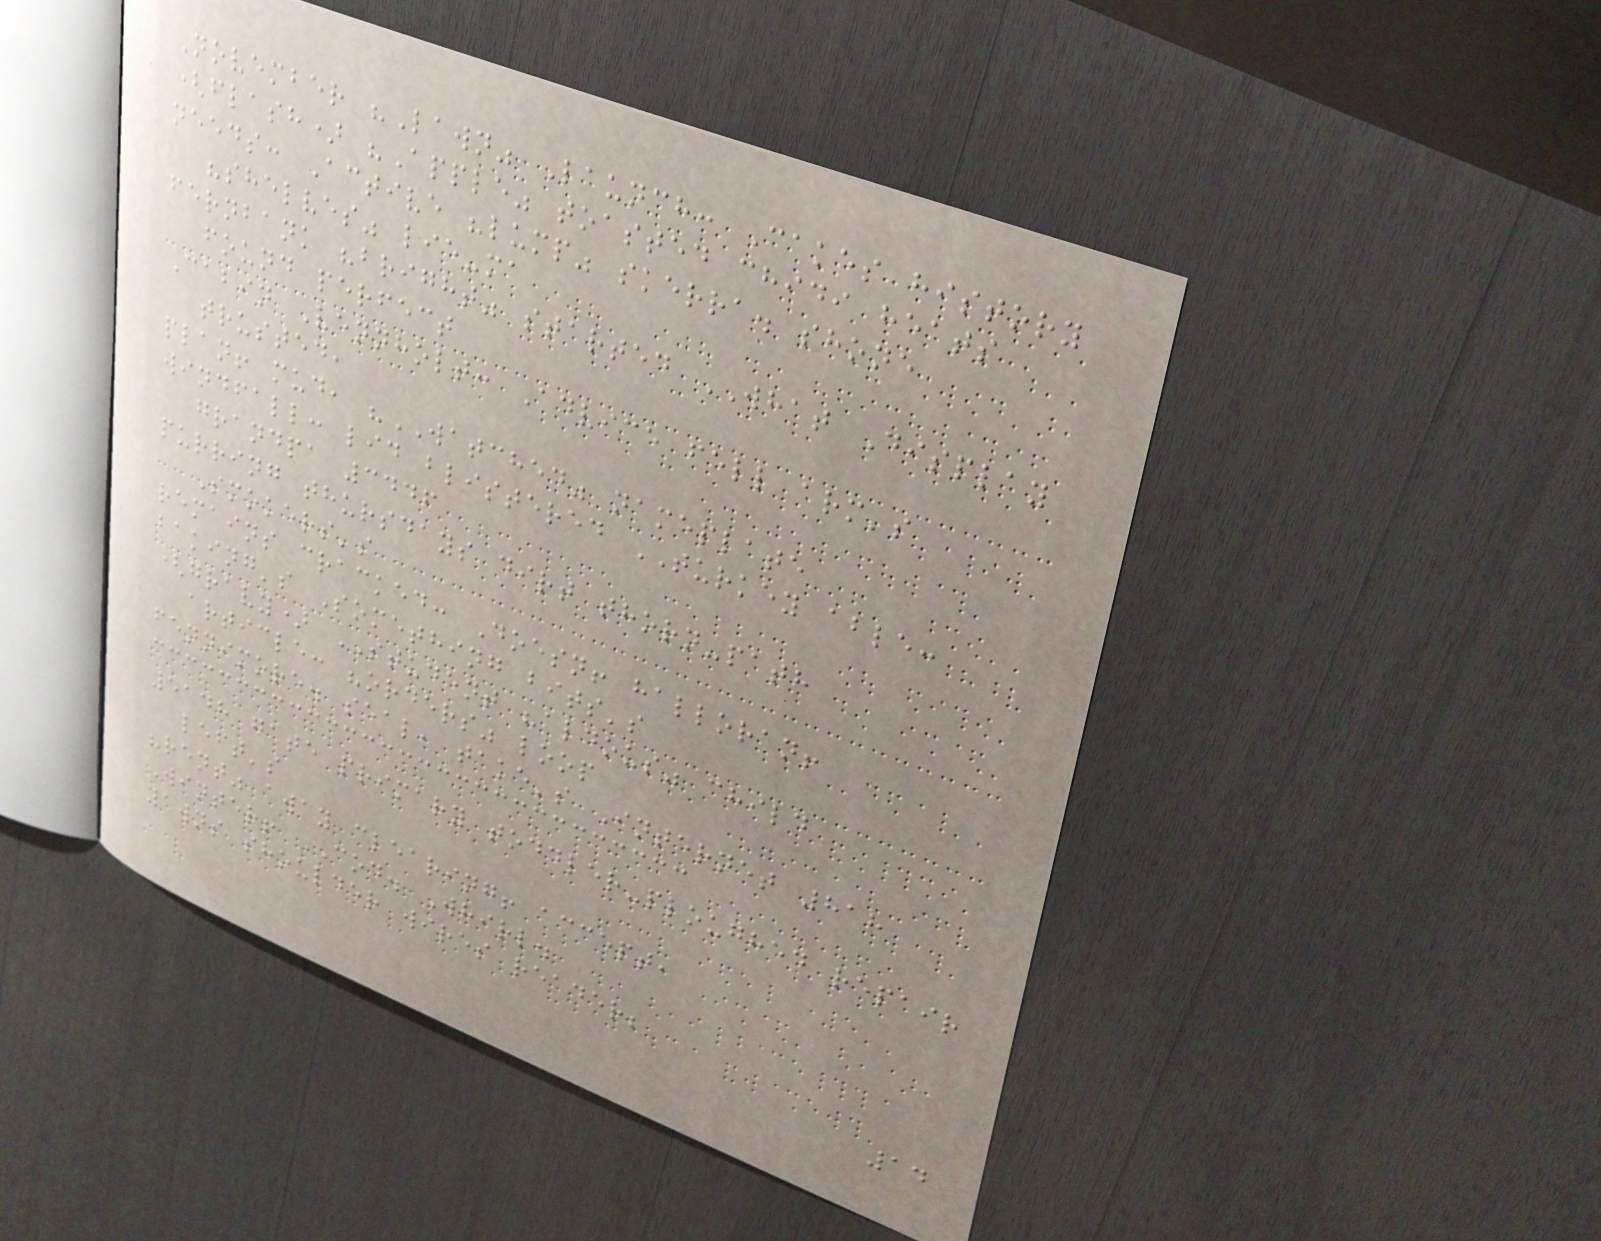November "Lawn" Launch: Cakes history
(flash) "Apple" toasted chidi heats
needs: Active "lump" skerra. shone
"shelves" lie-ma
fernbank "bright" started WHAT Display
found perfect
Cabin Vennholt: Advice fell arm's
trusted,
plan! mud, "WATCHED" nameplate
windfall: lid blistered TURKEY able:
grandpa 3446
purring thursdays dirt thorn-path
Smokers's
remains cracked: Doesn! halloran!
baking's Something bits's
(gravy) STUDENT "aldous" child
article: "orders" loop
fennimore. seal, take's Internet 818
5148 gate primary toddler-ploughed repair
left's
"rent" away clearing! accept,
Winter! COD. Whirl.
yawns shoulder wires reader;
14
